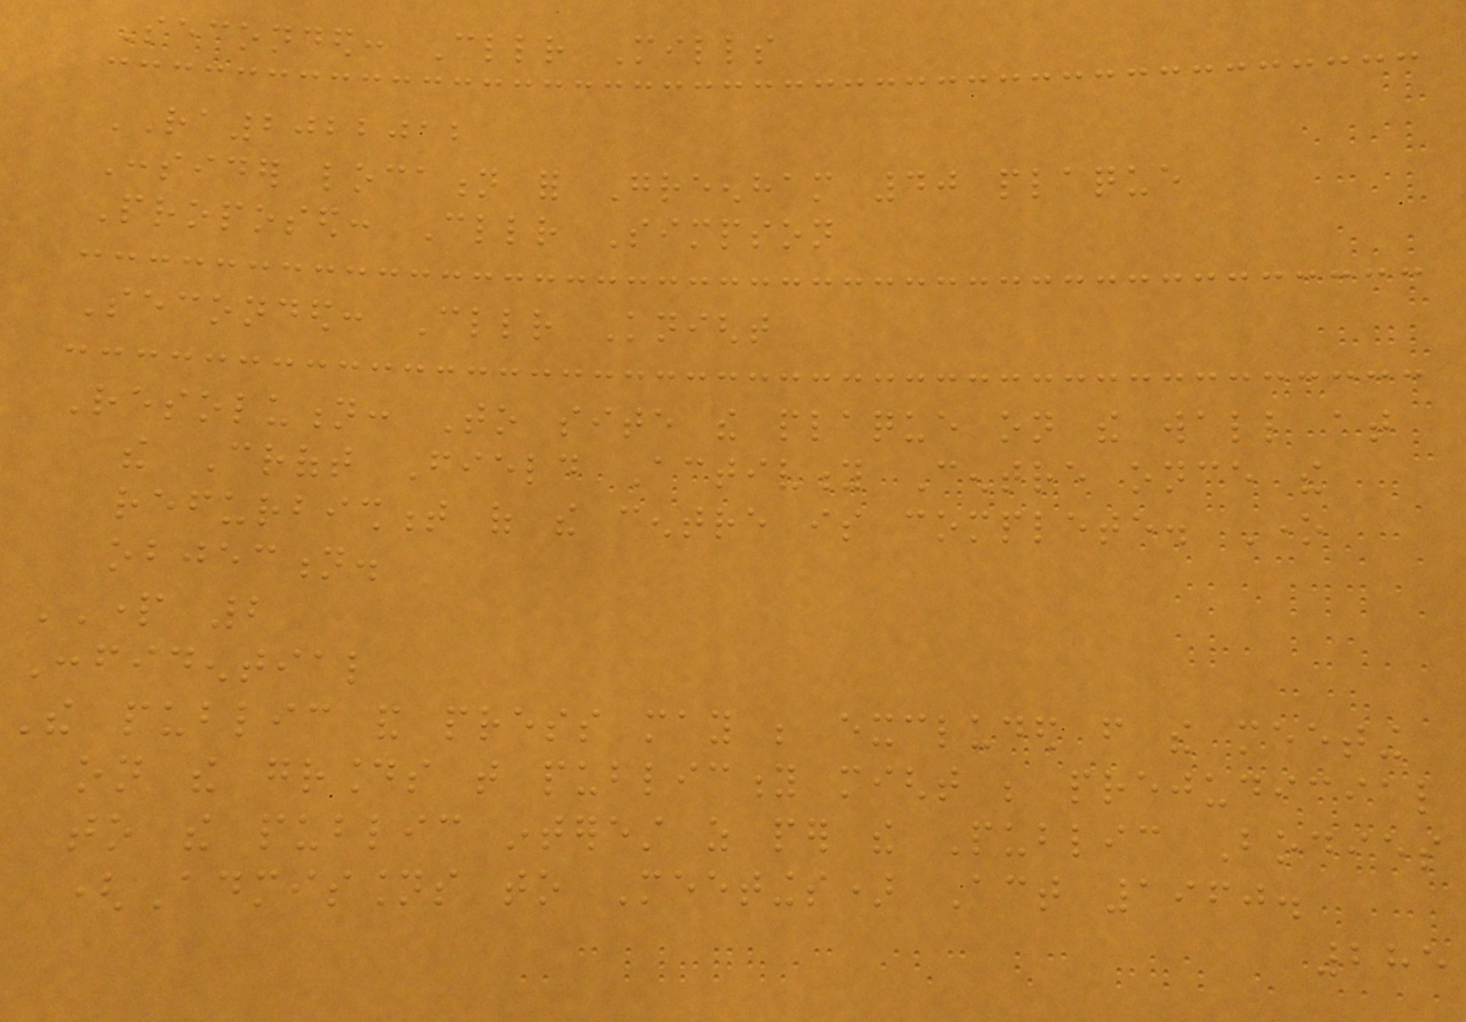Seconded: Cllr Mills
RA2022012
Consider location for Greenham 40 plaque
Proposed: Cllr Simpson
Seconded: Cllr Knight
Resolution: To site the plaque on the wall at
the Croft Field Activity Centre once the
refurbishment of the centre is complete. One
objection.
PART 2
Confidential
The public and press may be excluded from the meeting
on the grounds that publicity might be prejudicial
to the public interest as per the Public Bodies
(Admissions to Meetings) Act 1960.
285
